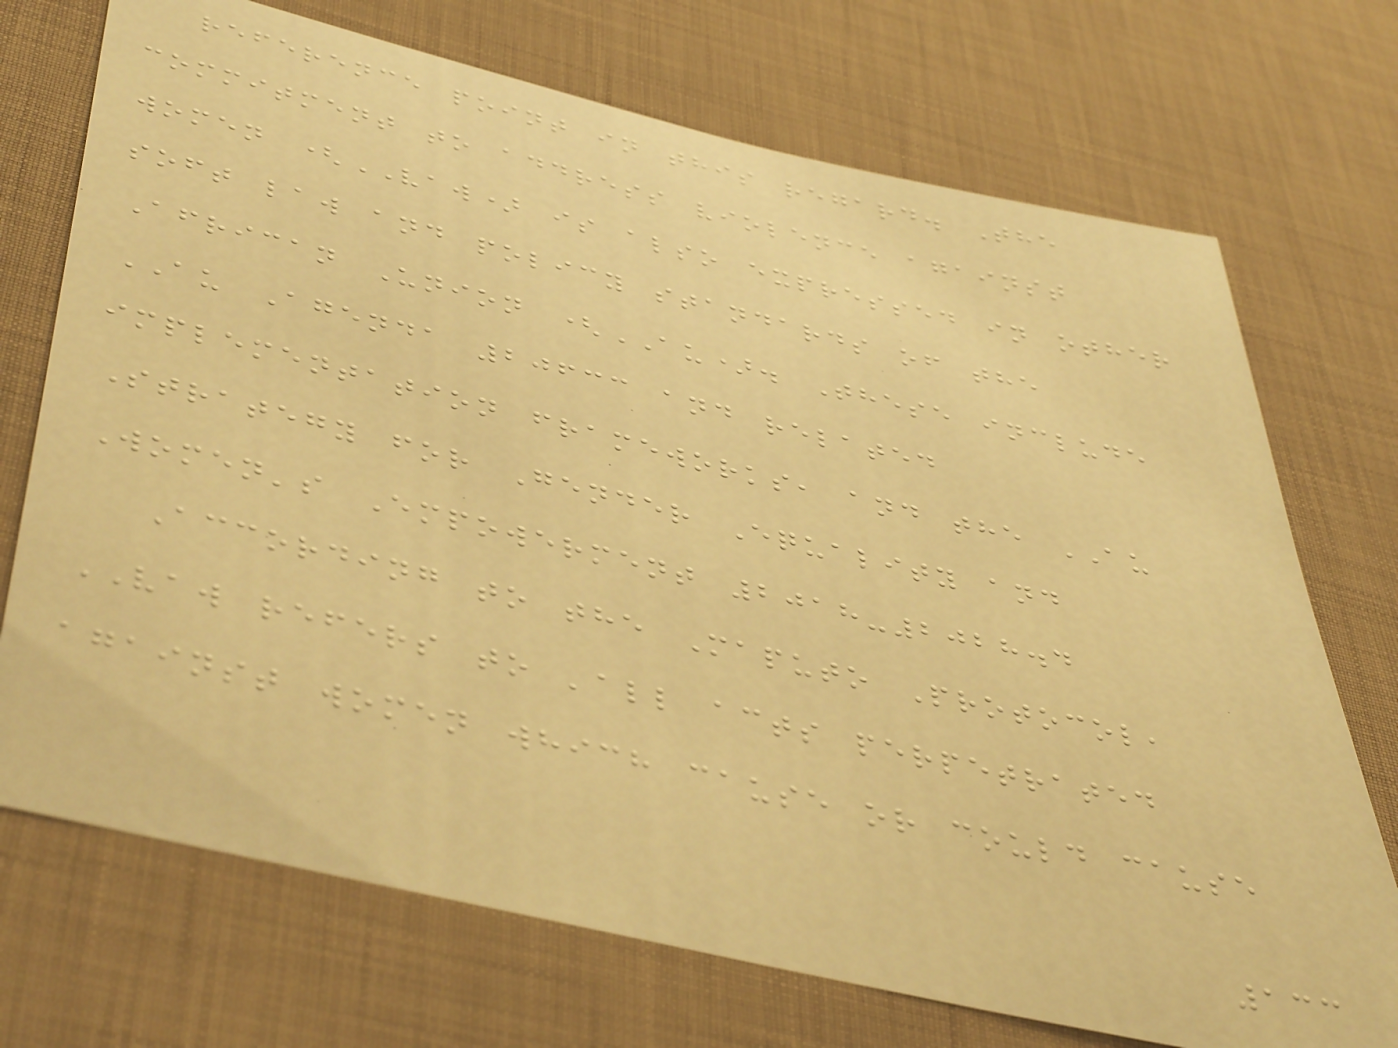reference point in this regard. The
commitment to address violence against
women (VAW) is also expressed in other
soft law and policy standards of the
African Union (AU). These include
AU Agenda 20633 and related
implementation frameworks, and the AU
Strategy for Gender Equality and
Women's Empowerment 2018-2028.4
According to the Maputo Protocol,
VAW refers to 'all acts perpetrated
against women which cause or could cause
133
